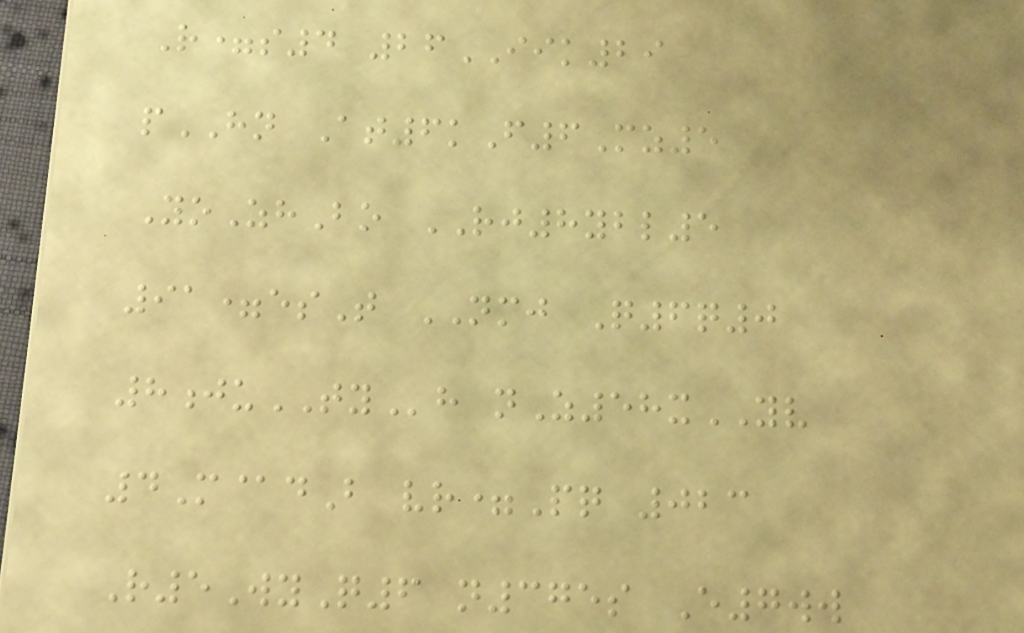R=s4 26IIK29
pHN At6kF6Mz5
YoZhBo RJ8ybl5
91=esT NMJ Q6q0
8juTYh nZ58xYV
4M@dB vr=Pq 023
R5WyQ6 n375s E7ww
